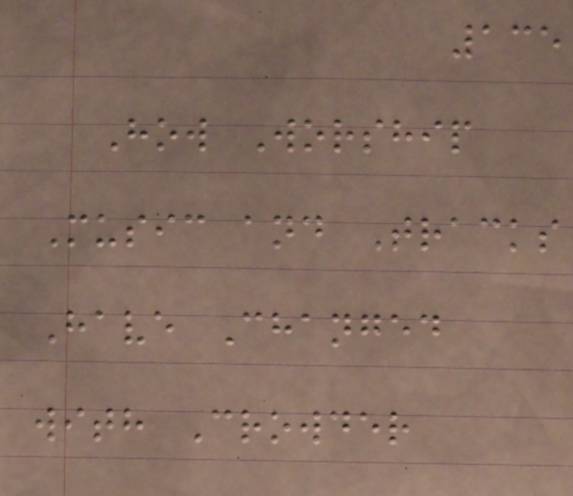135
How Worship
Music and Tracks
Have Changed
with Crowder
